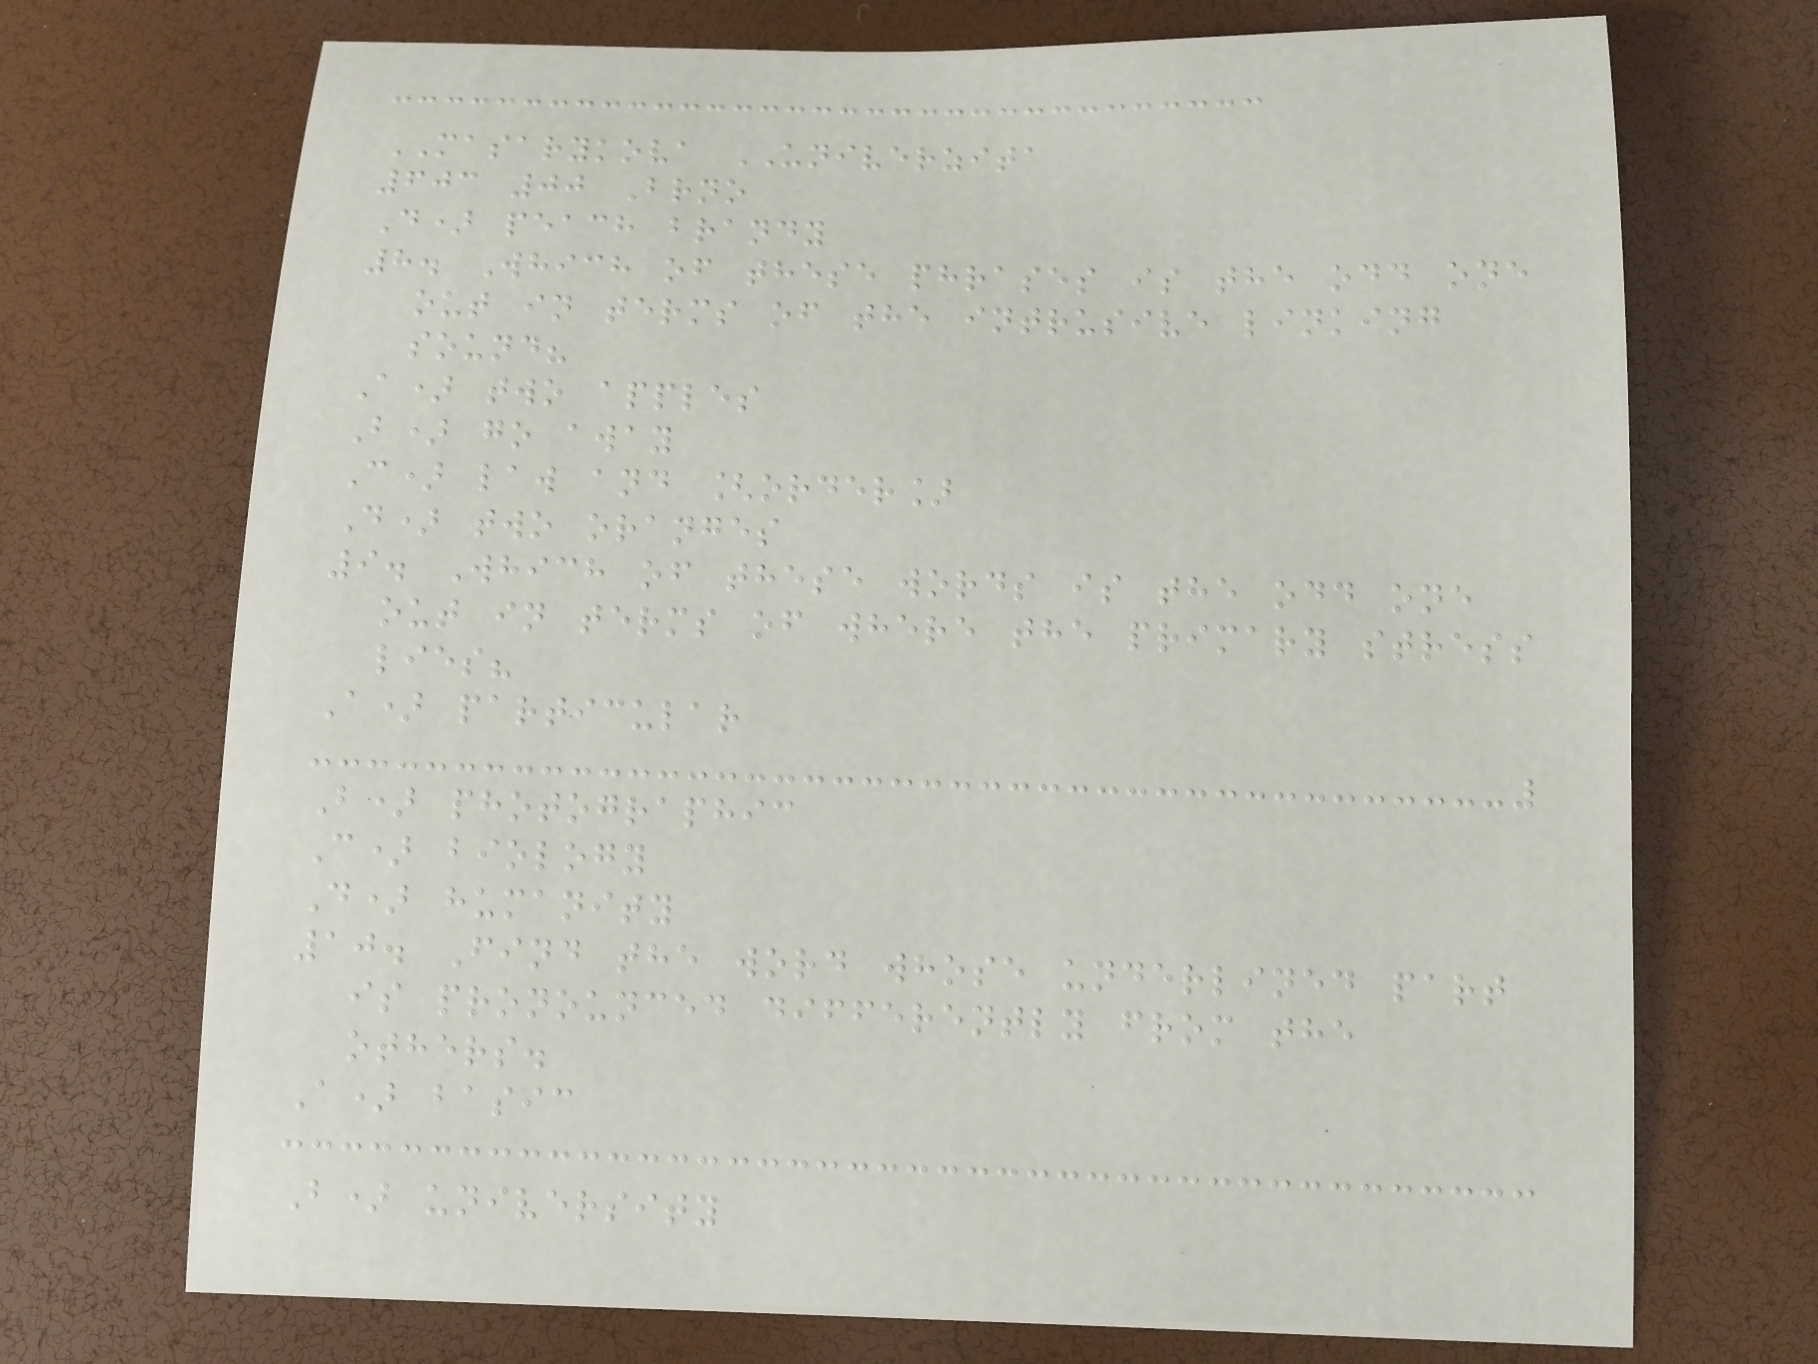MASARYKOVA UNIVERZITA
603 00 Brno
D) peach brandy
8. Which of these phrases is the odd one
out in terms of the intrusive linking
sound?
A) two apples
B) go away
C) law and [order]
D) two oranges
9. Which of these words is the odd one
out in terms of where the primary stress
lies?
A) particular
B) photographic
C) biology
D) humanity
10. Find the word whose underlined part
is pronounced differently from the
others.
A) basic
B) university
